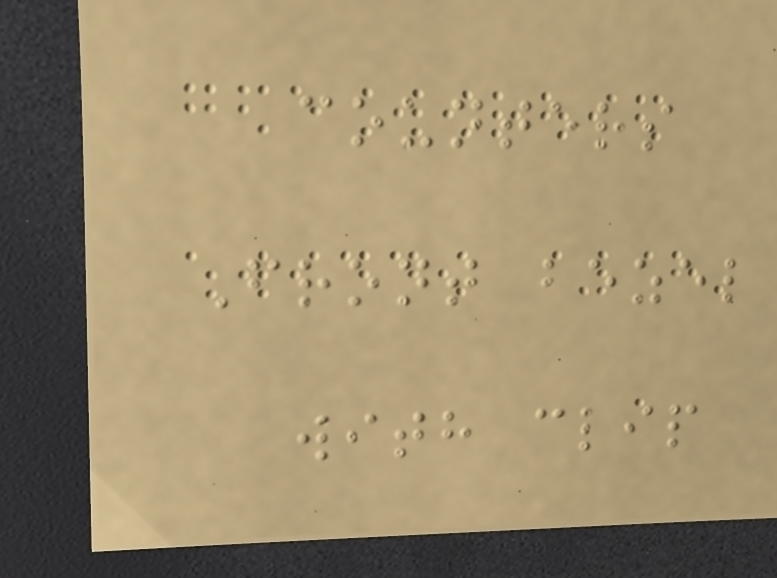counters
Front bezel
with clip
